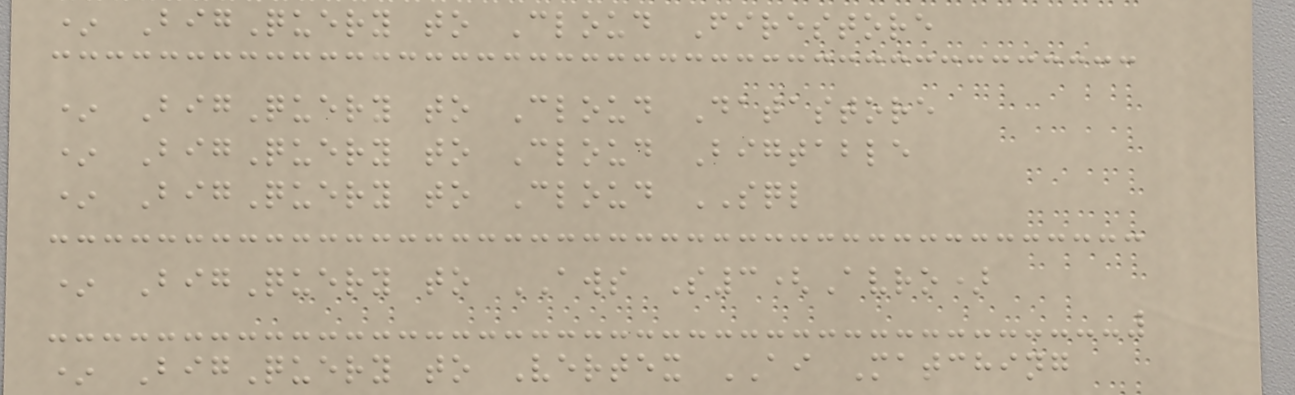* BigQuery to Cloud Firestore
* BigQuery to Cloud Datastore
* BigQuery to Cloud Bigtable
* BigQuery to Cloud SQL
* BigQuery to AWS S3(Avro)
* BigQuery to Vertex AI Matching
